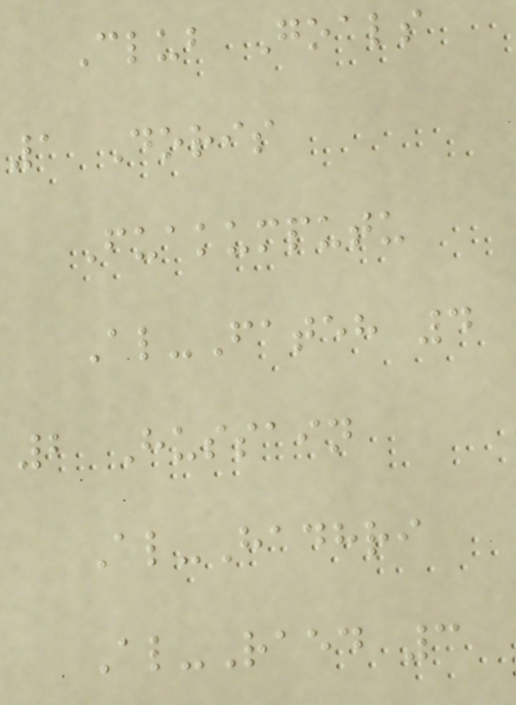Club Goals
1 Doris
Fuakumputu
Al-Fateh 4
2 Hussain
Al-Hadhri
Al-Raed 3
